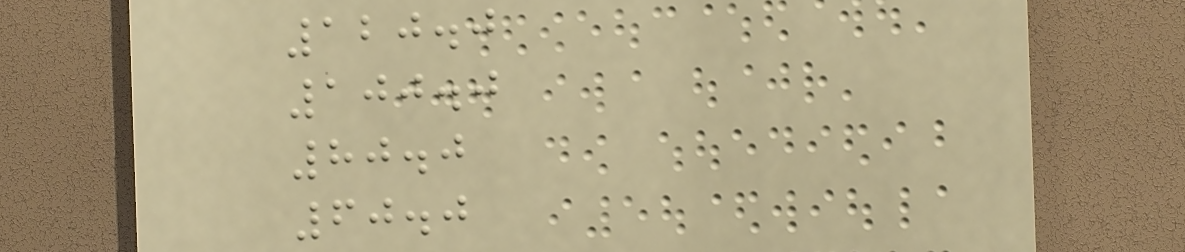120.0
100.0
80.0
60.0
